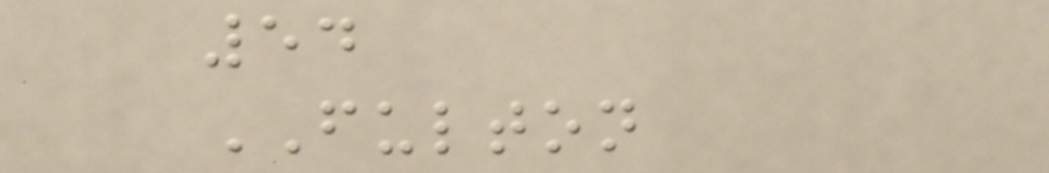54
FULTON
